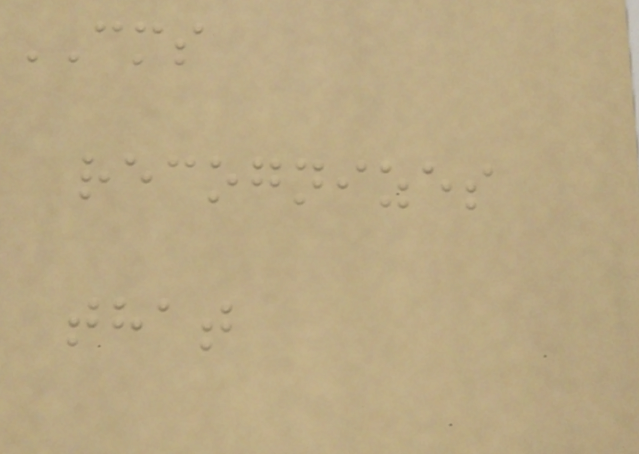CMS
recognizes
that
